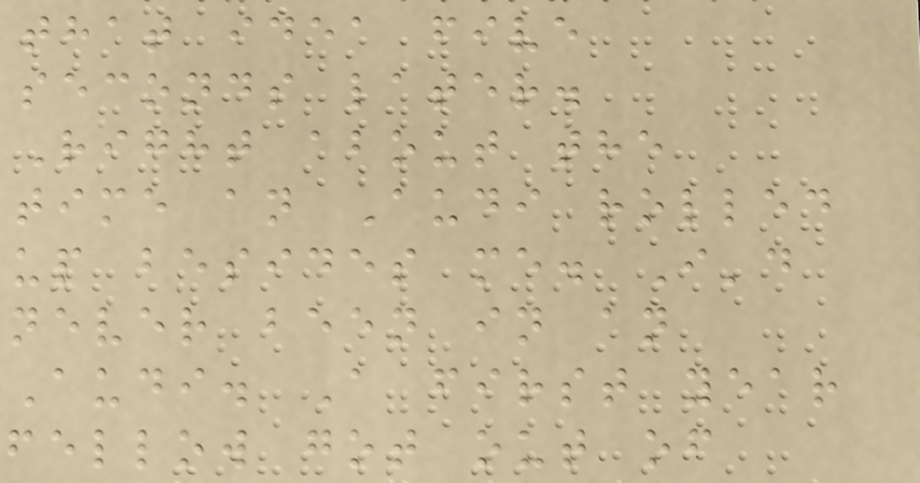that idea five
seconds later.
Right about the
time an Audi rolled
up besides me. I'd
never been in an
Audi. A first year
fellow got out of
